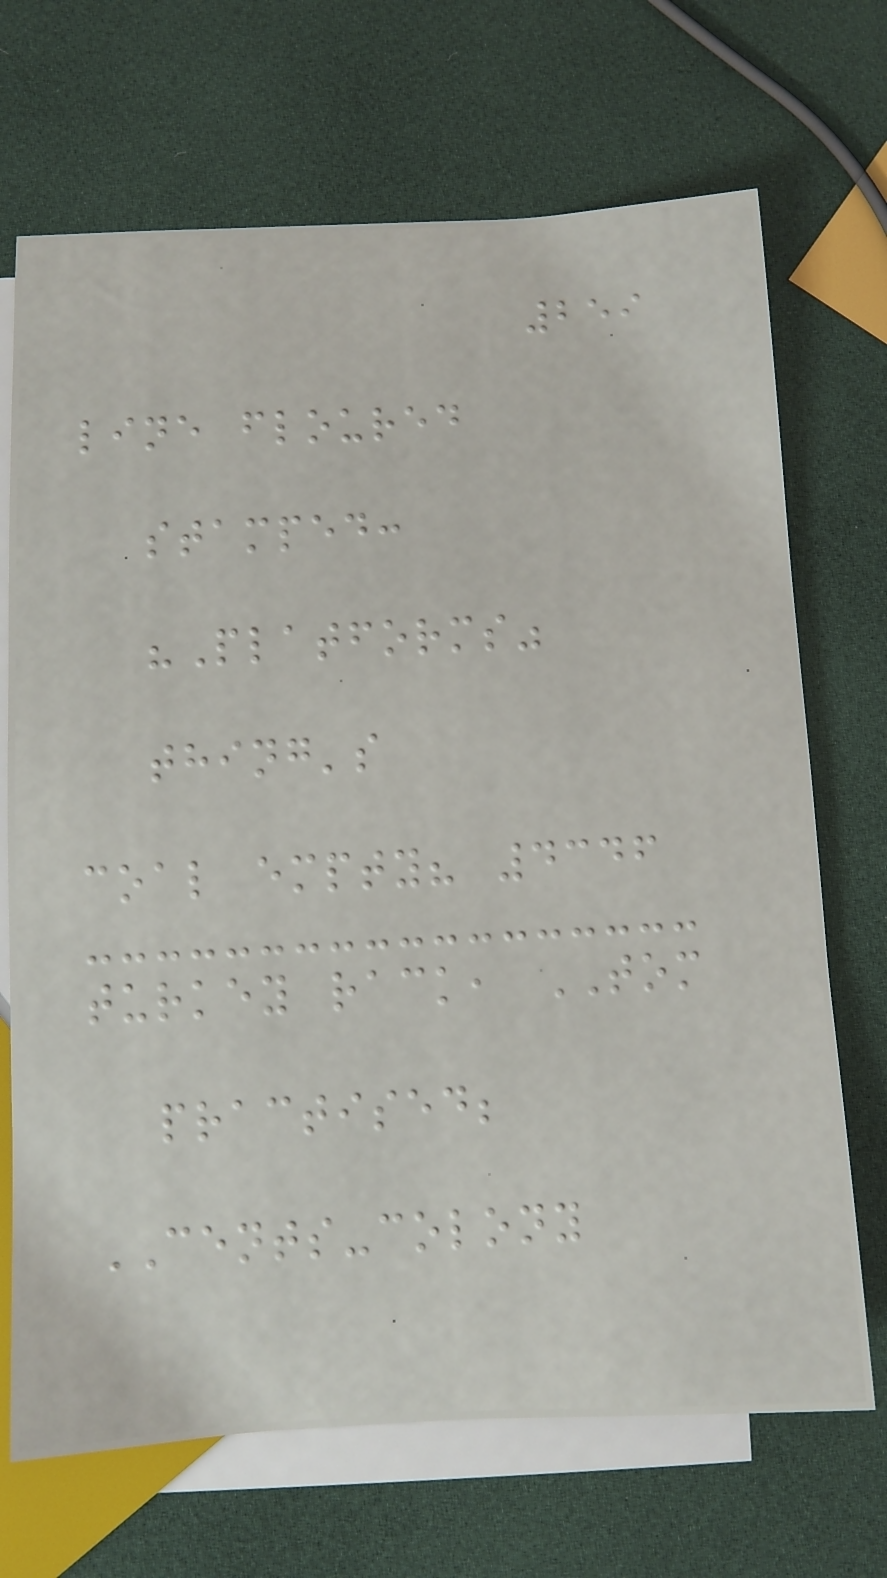259
line floured
stamped:
"Platforms"
thing's
coal empty? 4346
turkey rack, TOM
practised;
CENTS-colony
